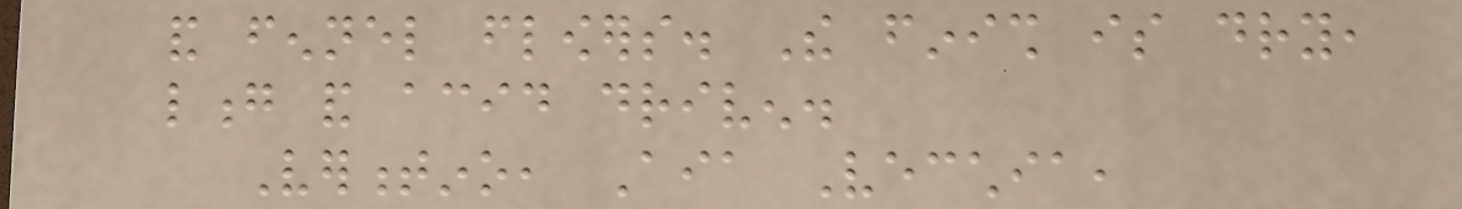and fennel flowers. The finish is dry,
long and acid driven.
Vermentino, Aia Vecchia,
